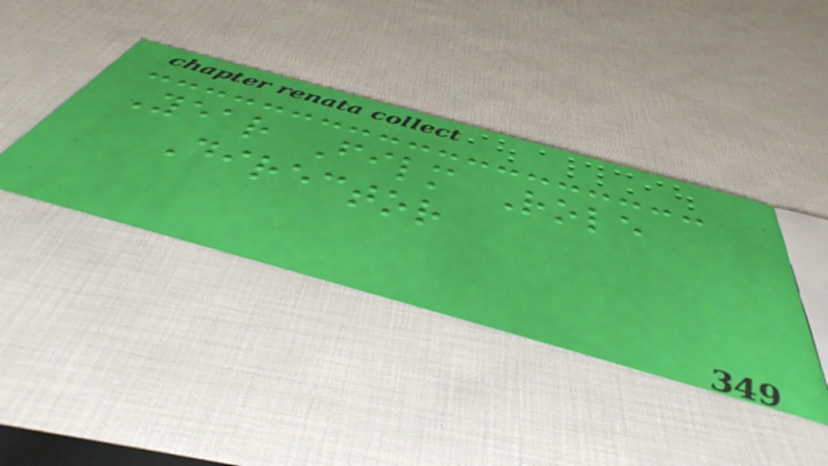Year Film Role
Director
